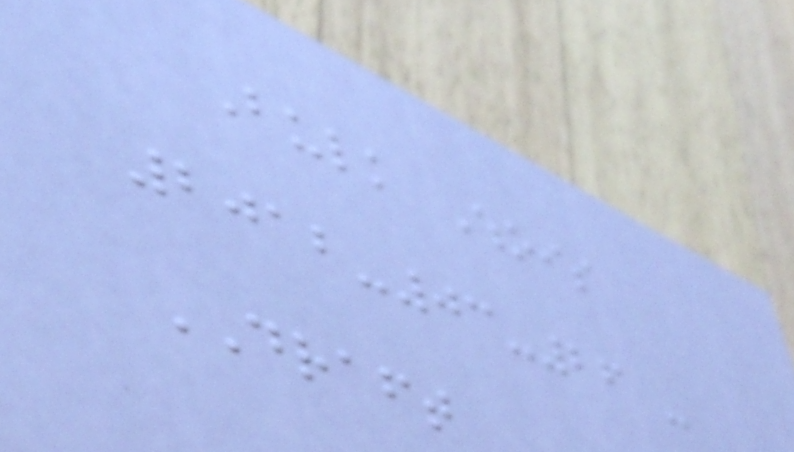Bulk Whois
2012-03-26 -
DRAFT
